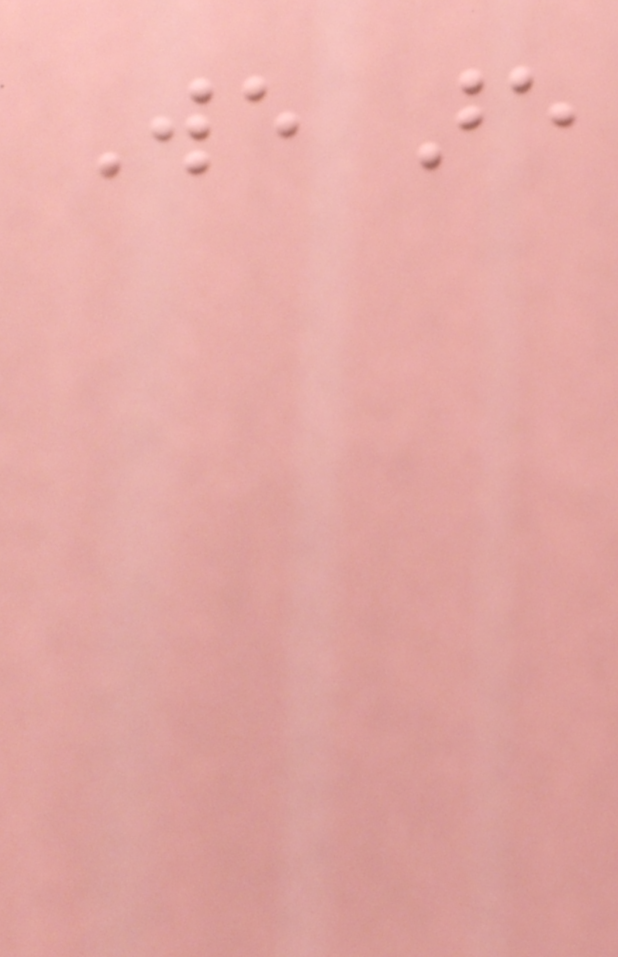We are
